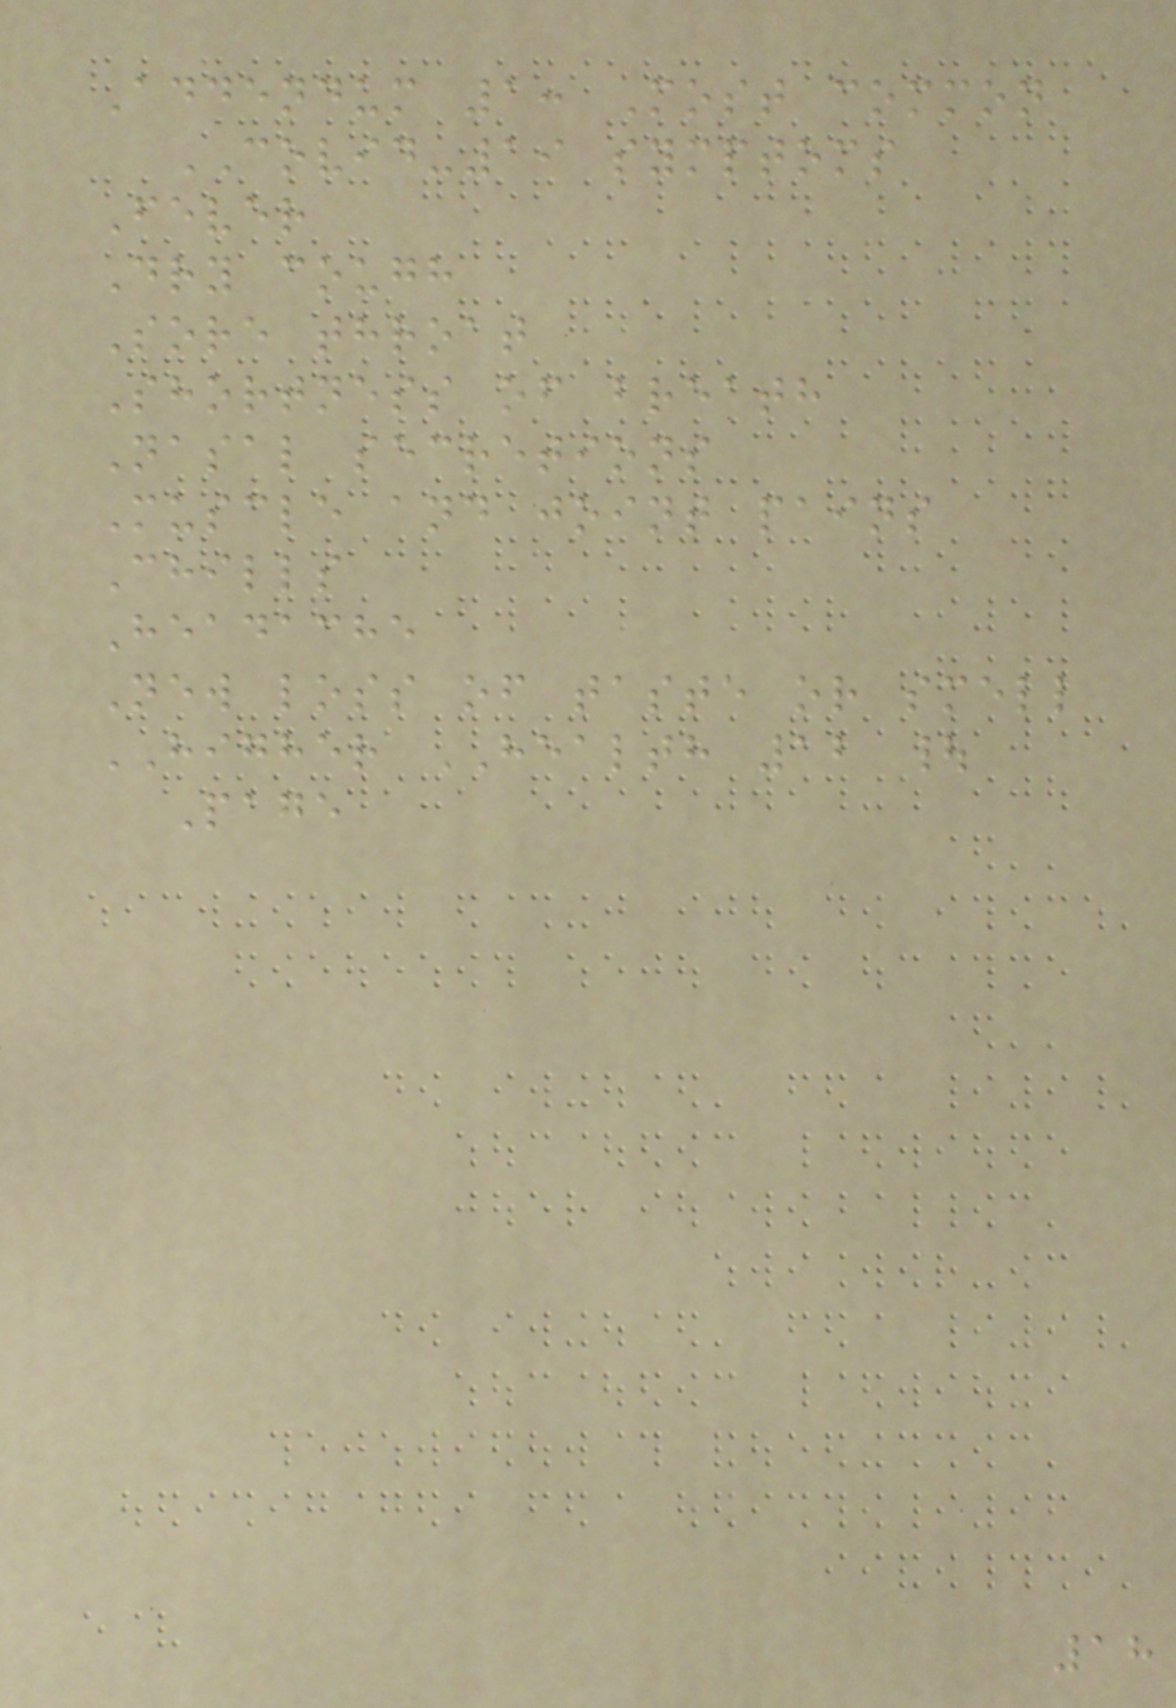Addendum 1: Most common
COVID-19 symptoms
Fever
Dry cough
Sore throat
Shortness of breath
Nasal secretions
Muscle and joint pains
Chills
Headache
New loss of taste or smell
HIGHER HEALTH 12 |
Page
18
